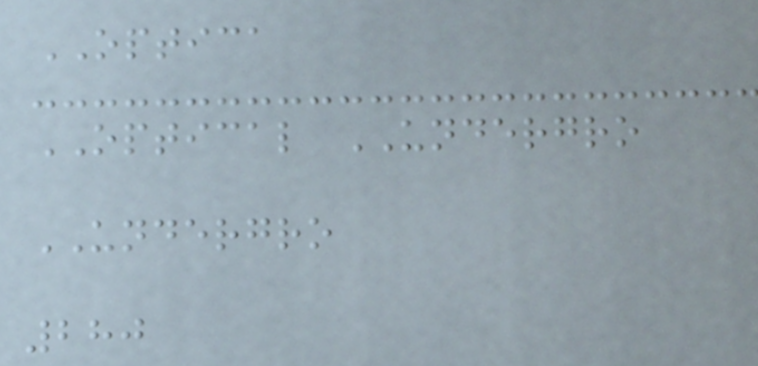OPTICA
OPTICAL UNDERGRO
UNDERGRO
280
